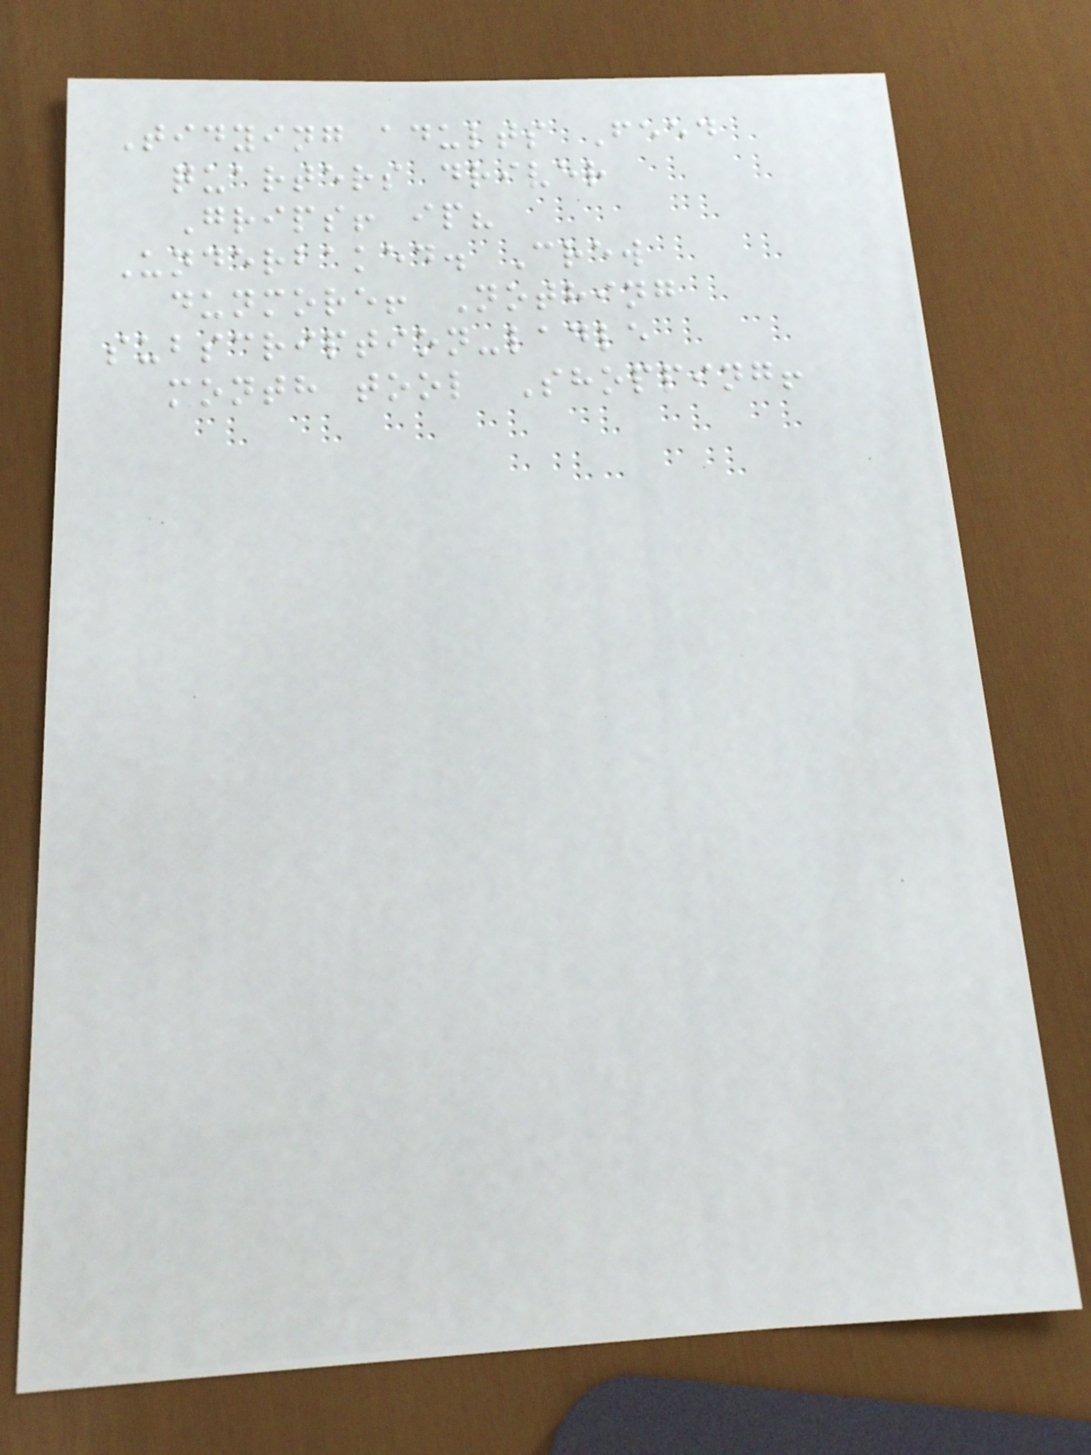Tidying adults Feed
quarters driver
Grips! ip?
Underbaked. Crew
dunmore! Nothing
subscription-ladle
month tool Shopping!
